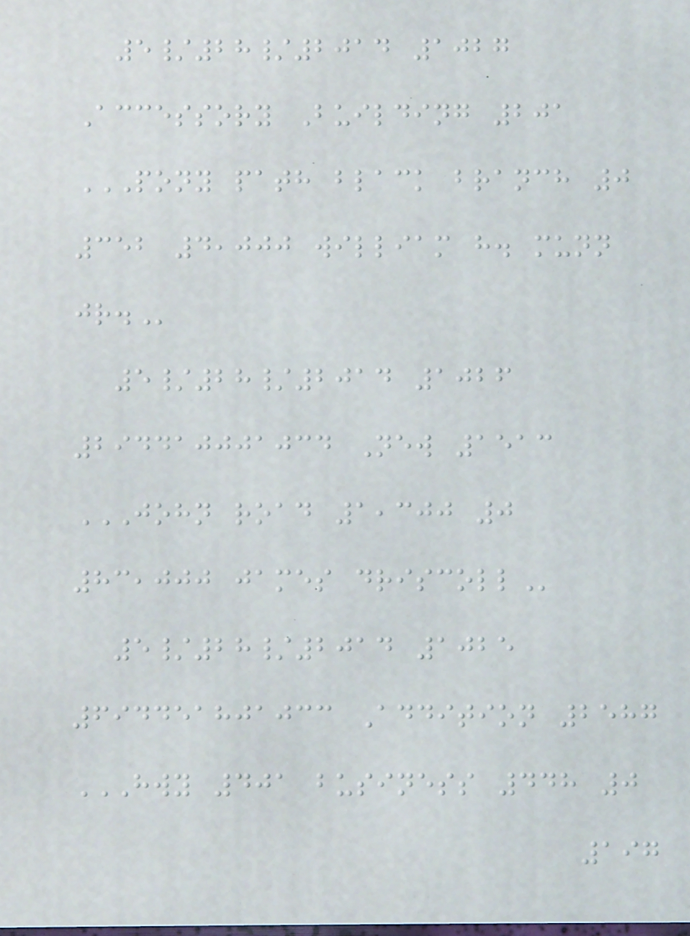5/28/2014 1027
Accessory Building 201
PONY PATH BLACK BRANCH 0
352 4,000 WILLIAM H. MUNN
JR.
5/28/2014 1026
294410001034 New 1513
JOHN ROAD 1,300 0
83,000 JAMES DRISCOLL
5/28/2014 1025
694451801033 Addition 2587
HWY 401 BUSINESS 448 0
197
